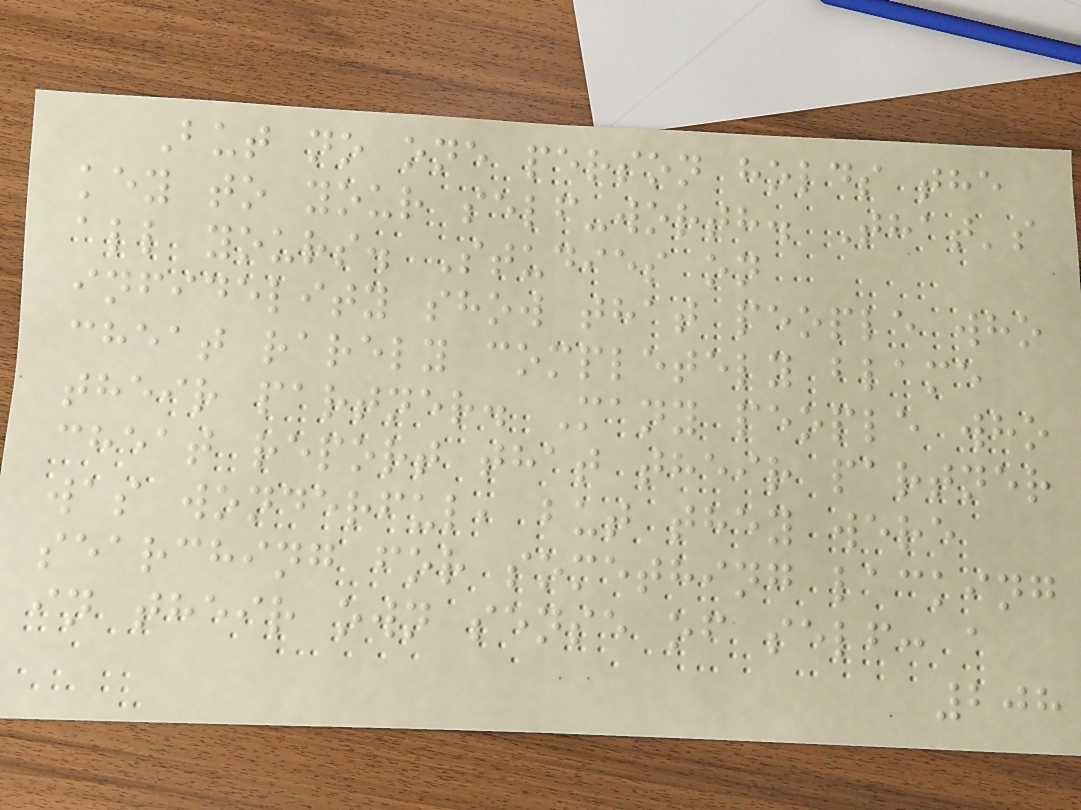But no one person holds the
key to your self-worth. That's
all yours. Studies on
infidelity show that people who
cheat rarely completely blame
their partner. Many people who
cheat report that their partner
was wonderful, but they were
searching for something lacking
in their own sense of self: a
208
